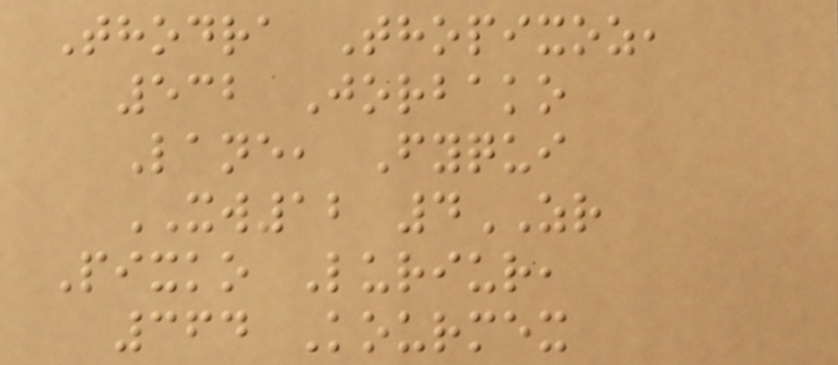Thodra Thopixoz,
532 Jorbako
Lane, Fyqui
XW12 4ZR
Pixko Luriur,
364 Kourmex
